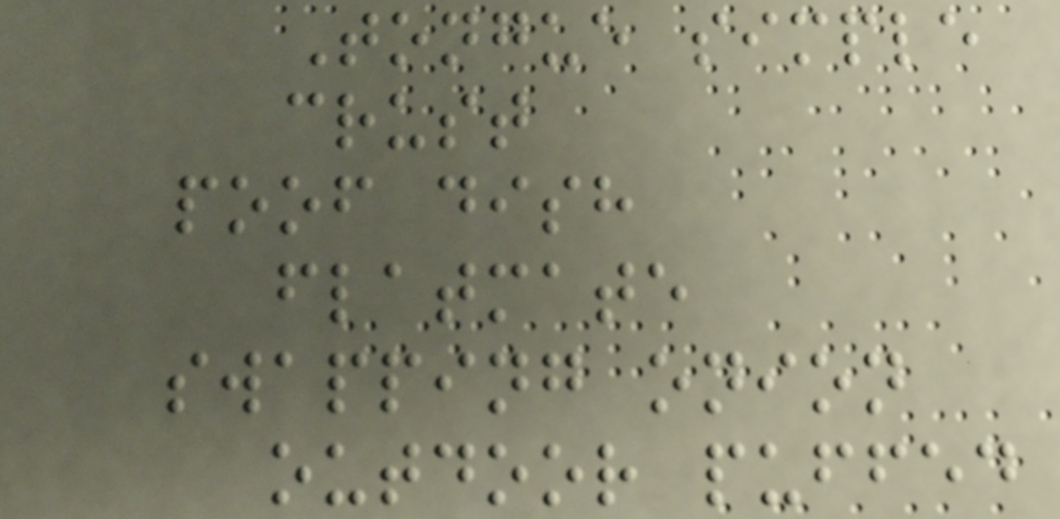Tongue simple
crust
poof dish
flatmate
swapping onion
outdoor puffed
